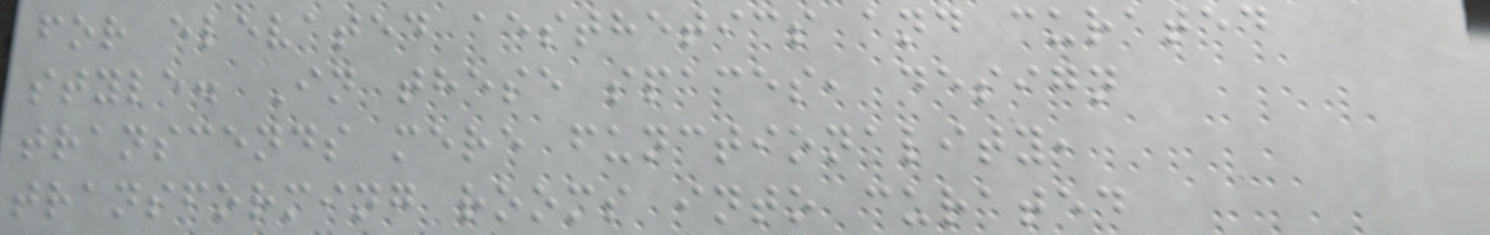for elevated aesthetics and curated
style. In these spaces, design
transcends mere functionality,
transforming rooms into curated
